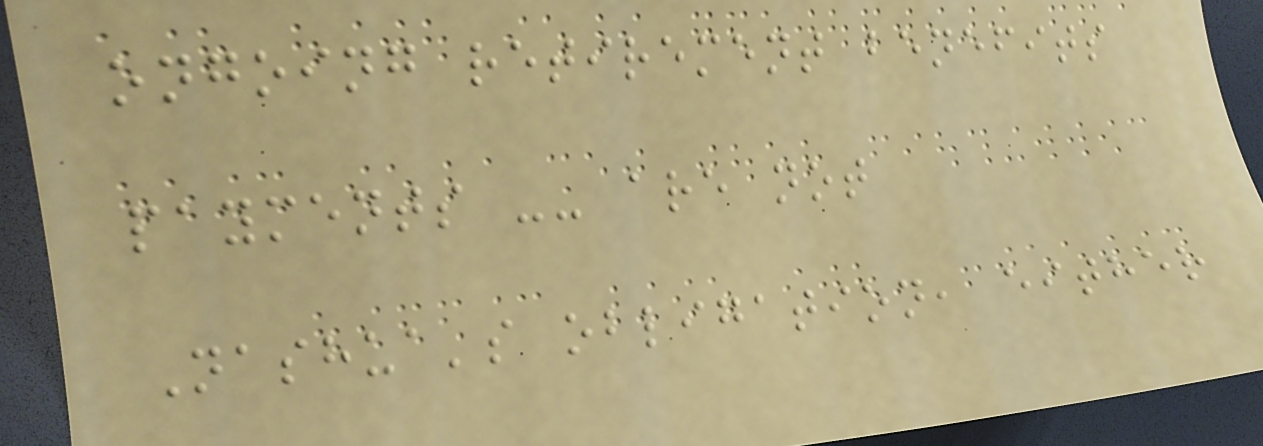ongoing retirement benefits
payments -- are not
Nashua's obligation, either
